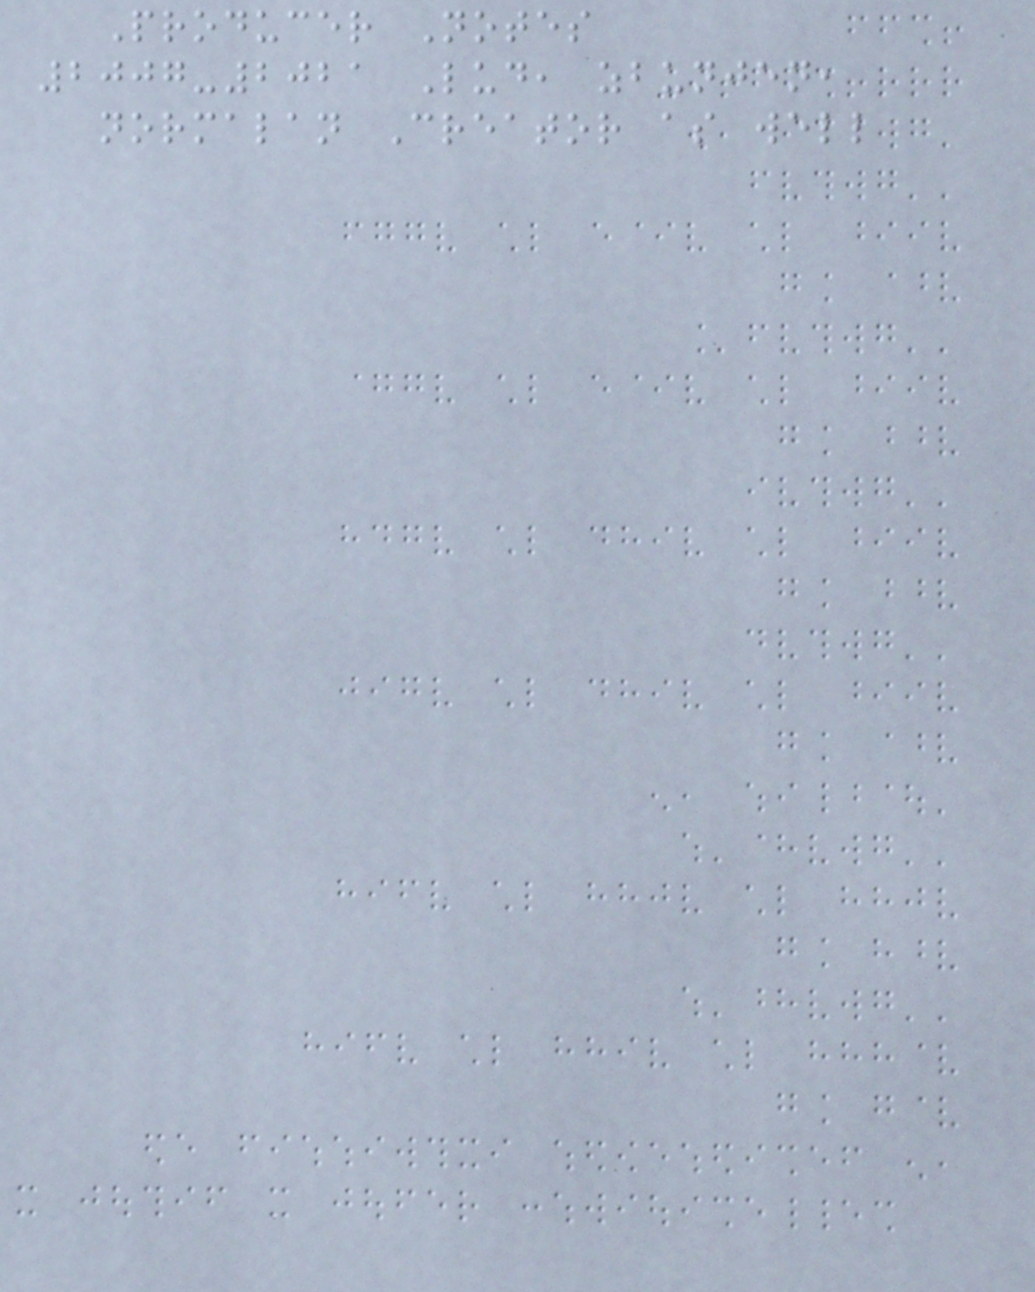Producer Notes
2007-2021 Lud, zbunjen,
normalan Creator as well
